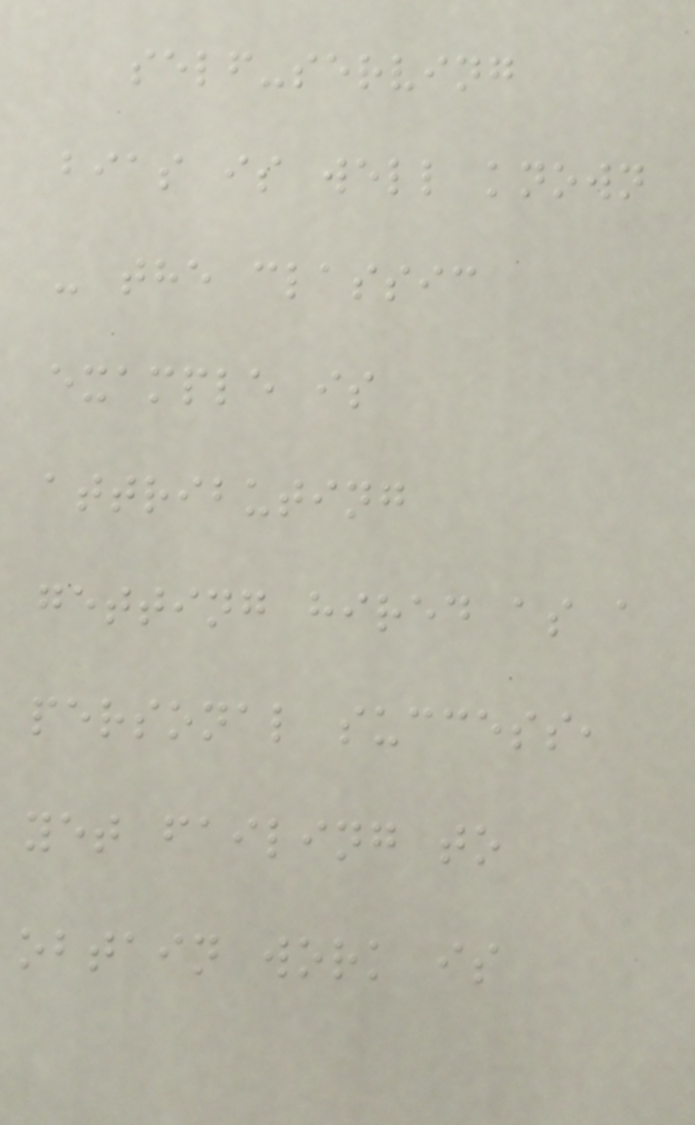self-serving
bias is well known
- the classic
example is
attributing
getting hired as a
personal success,
yet failing to
obtain work is
